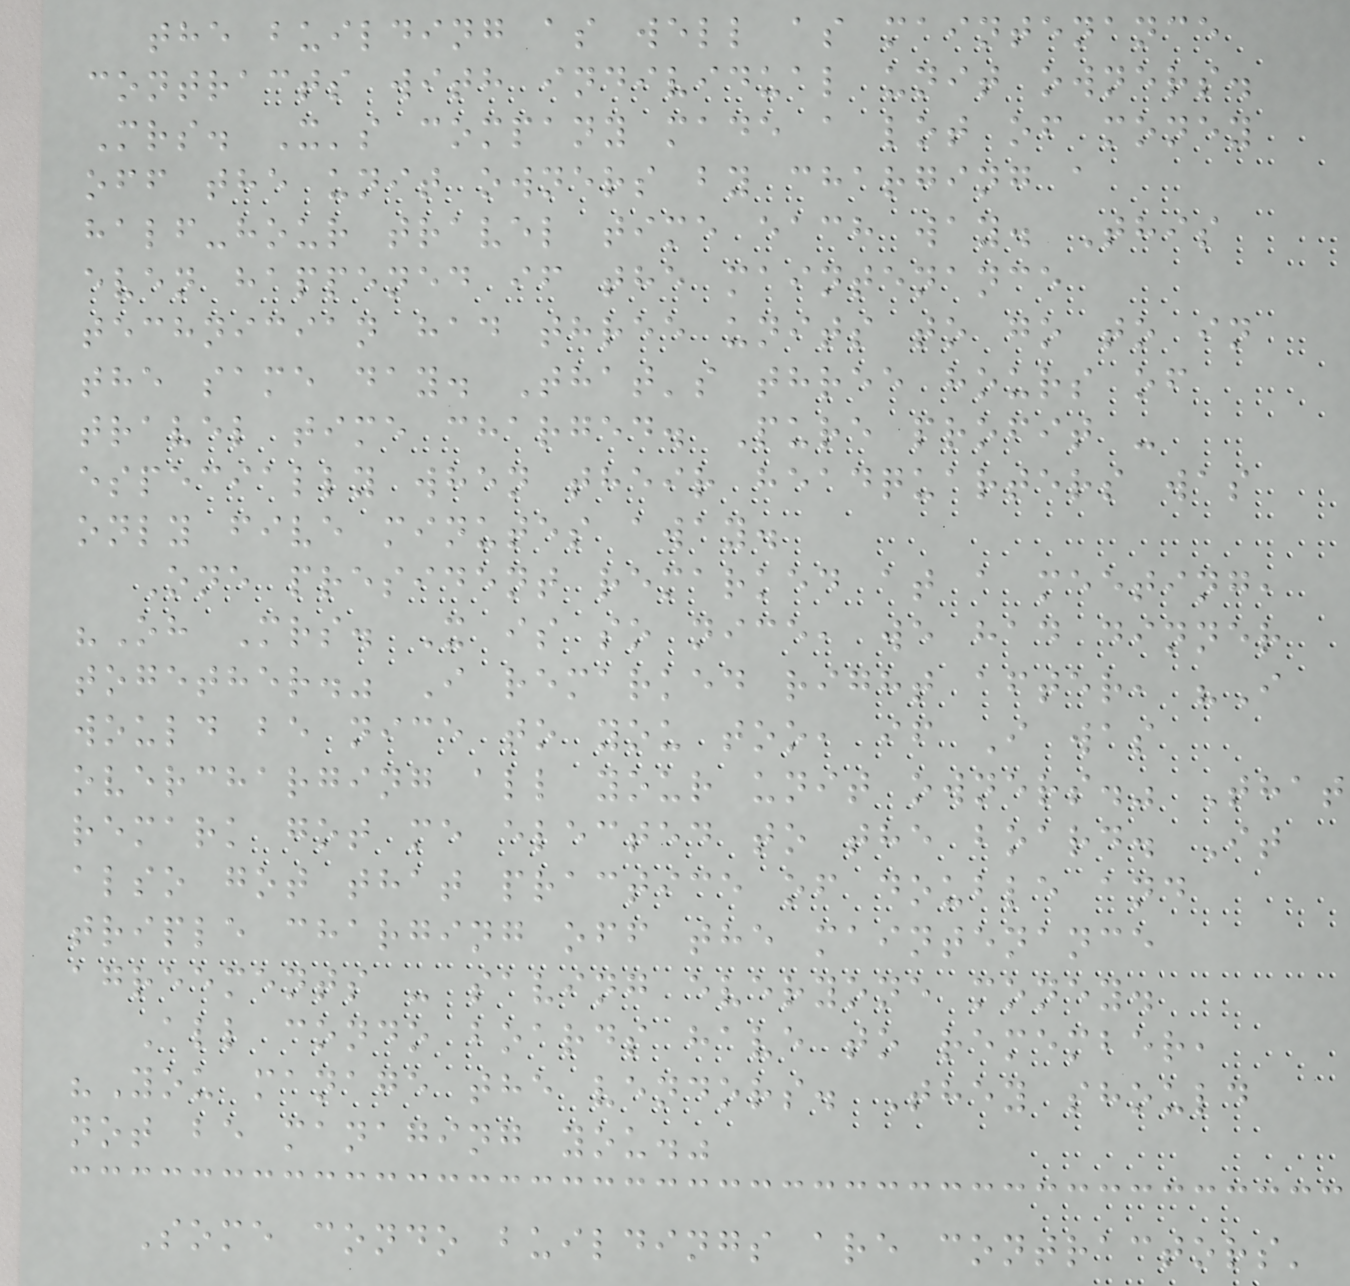the building as well as maintenance
contracts with individual unit owners.
Mrs. X's company made a lot of money
off the unit owners by charging a
half-hour travel time each way. This
even happened if the maintenance
technician had three units to go to in
the same day. That's three hours of
travel time charged. Pure profit -
especially when their headquarters was
only five minutes away.
One president remarked at a meeting,
"Oh Mrs. X is so nice, we had dinner
together." I remarked right after, "I
would be nice to you too, if I was
overcharging all your unit owners." That
remark got me elected to the board. It
also got that practice of double and
triple charging off the maintenance
agreements - saving everyone money.
All condo boards have to remember,
"You manage the vendors. They should
not be managing you."
Some condo buildings are contractors'
